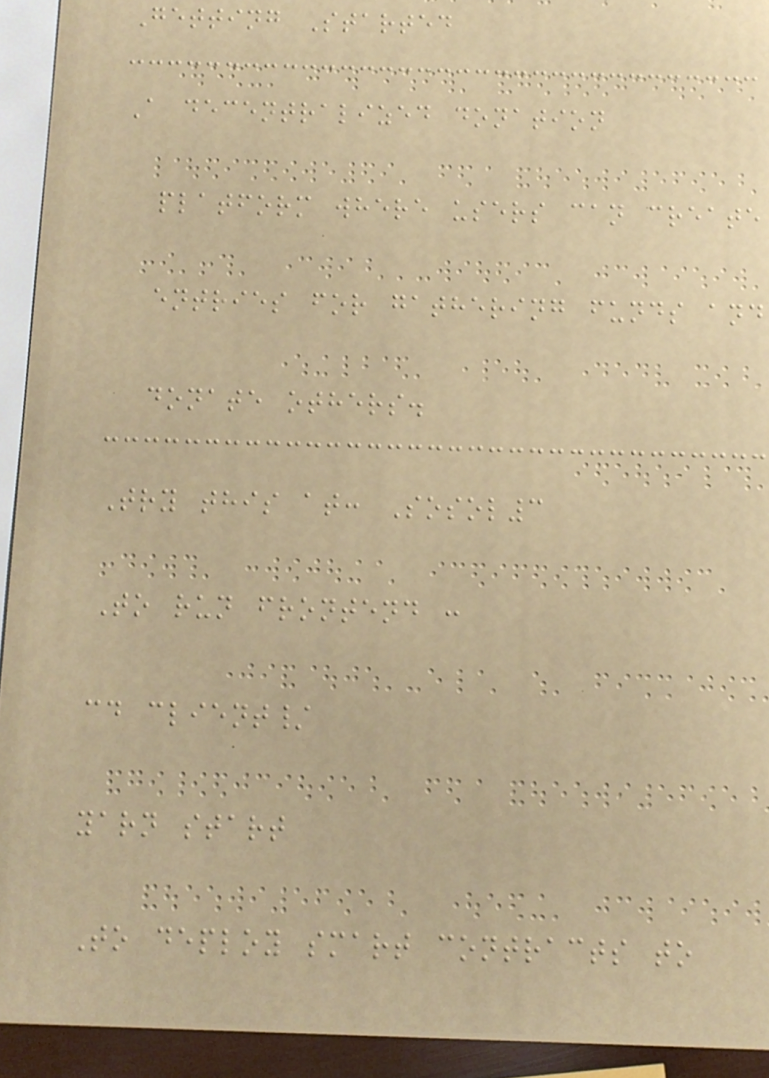Getting Started
A decentralized donation
platform where users can create
entries for gathering funds and
donate others.
Try this at: Sosol3
To run frontend :
cd client/
yarn start
To deploy smart contracts to
